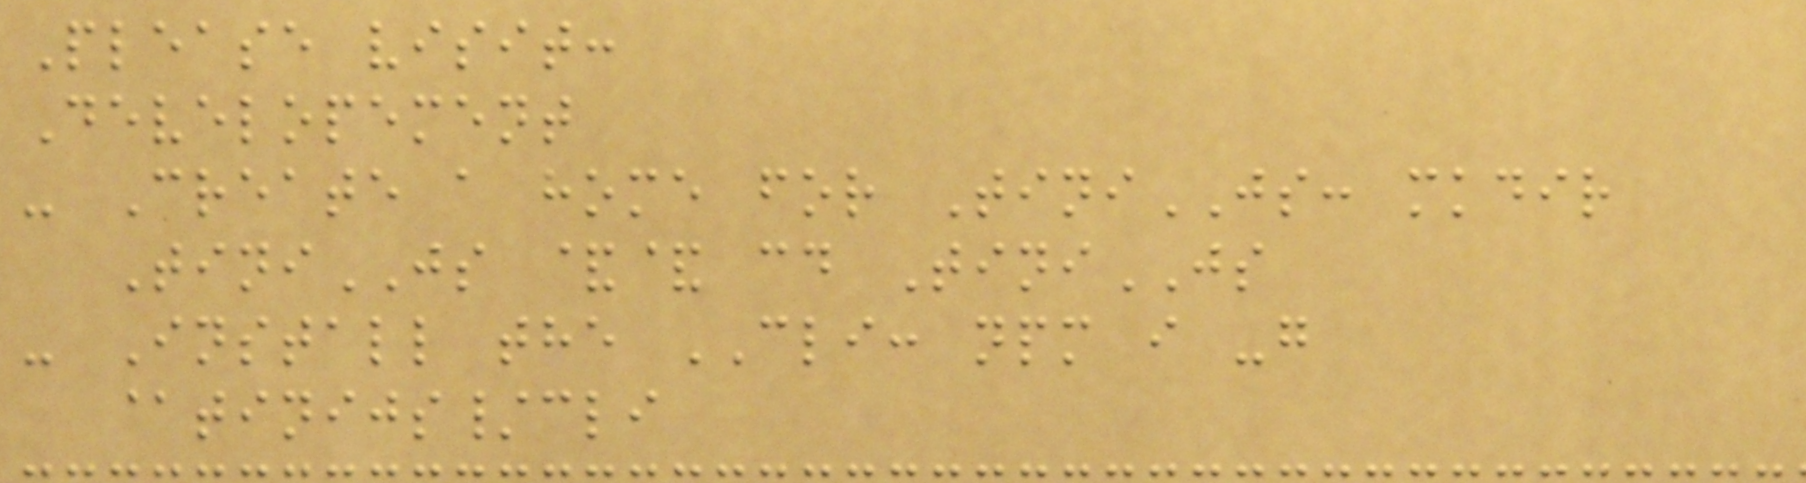Please visit:
Developement
- Create a home for TiniJS: mkdir
TiniJS && cd TiniJS
- Install the CLI: npm i -g
@tinijs/cli
